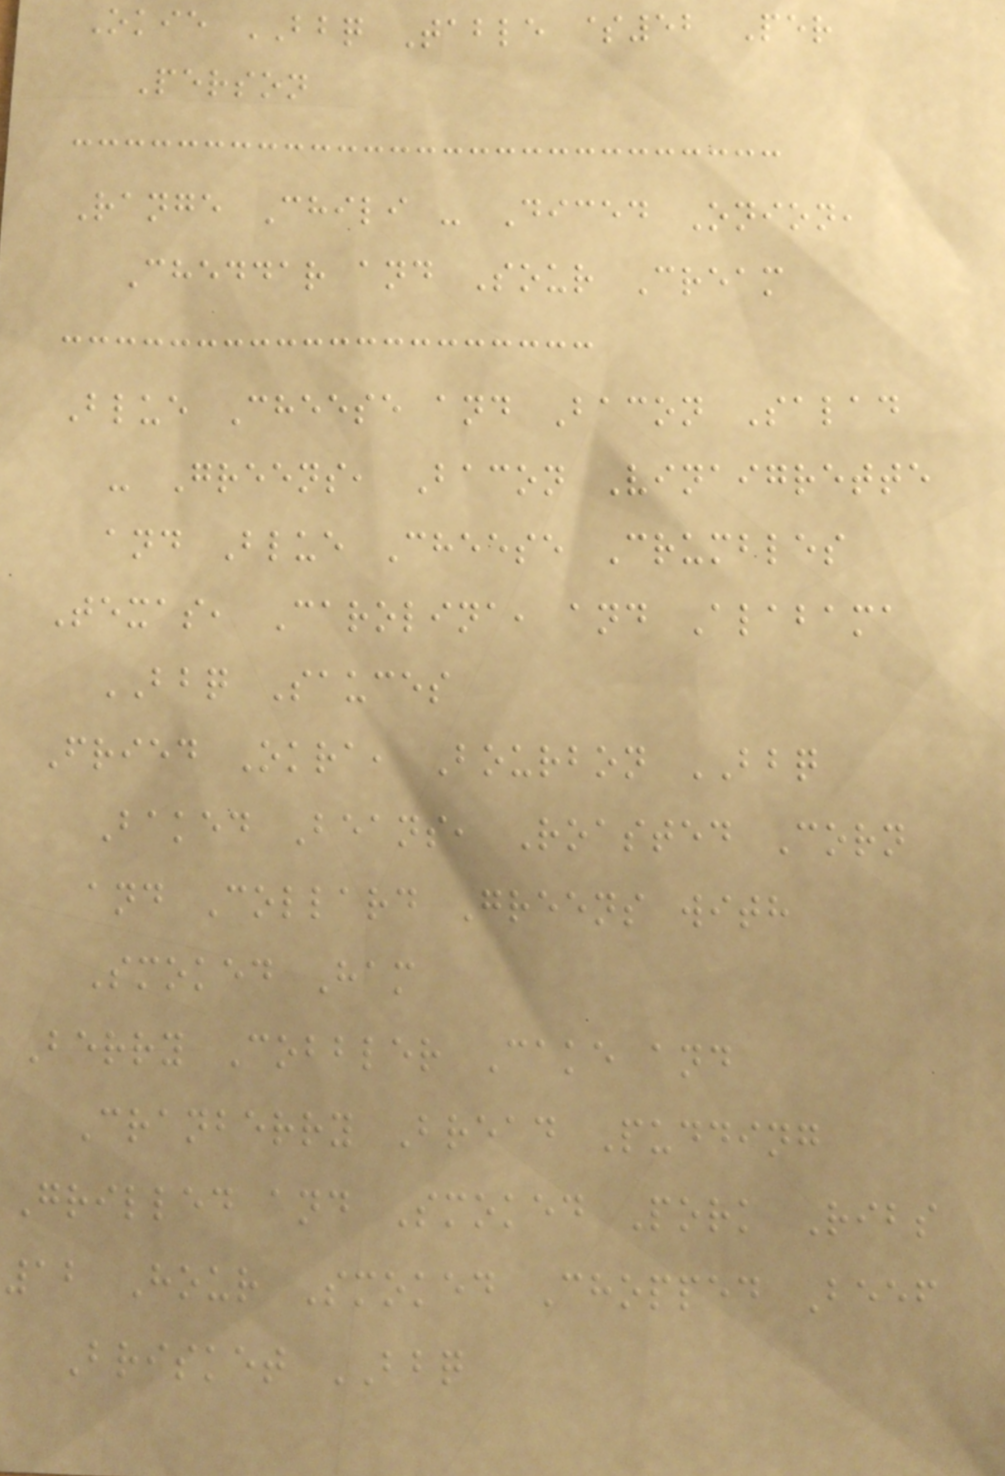Okie BBQ Table $52 Per
Person
Range Chili - Diced Onion,
Cheddar and Sour Cream
Blue Cheese and Bacon Salad
- Greens, Bacon Vinaigrette
and Blue Cheese Crumbles
Texas, Carolina, and Alabama
BBQ Sauces
Fried Okra, Bourbon BBQ
Baked Beans, Roasted Corn
and Collard Greens with
Smoked Ham
Berry Cobbler Cake and
Cranberry Bread Pudding
Grilled and Smoked Pork Ribs
12 Hour Smoked Chopped Beef
Brisket BBQ
